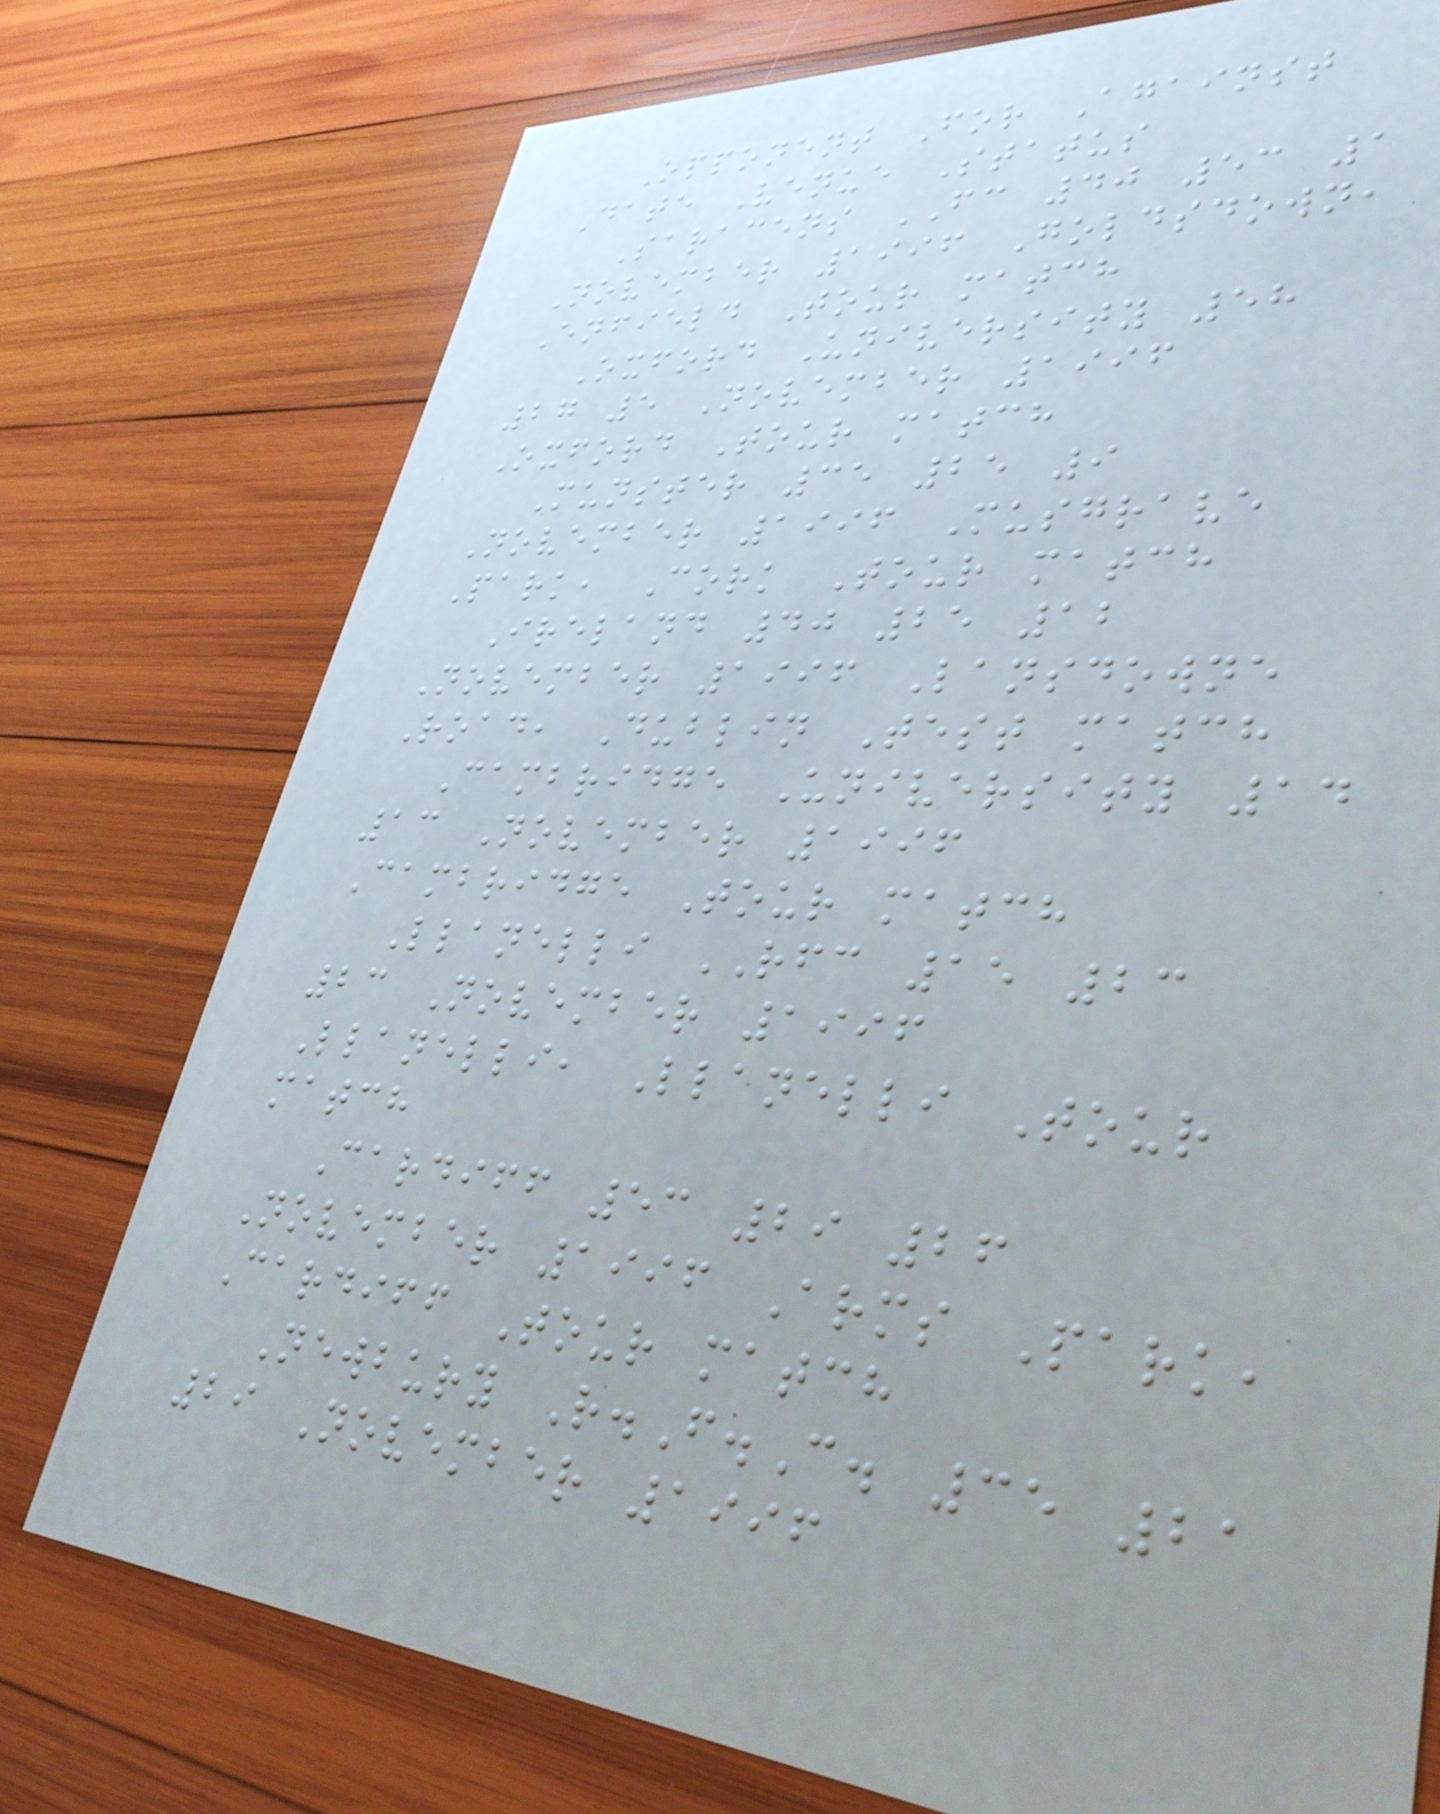Opponent For Against
Date Venue Status
Saracens FC 40 53 1
November 1996 Goldsdown,
Enfield Tour match
Oxford University 58
27 5 November 1996
Oxford Tour match
Munster 35 25 9
November 1996 Musgrave
Park, Cork Tour match
Ireland 40 25 12
November 1996 Lansdowne
Road, Dublin Test match
Cambridge University 14
13 November 1996
Cambridge Tour match
Llanelli RFC 15 23
23 November 1996
Llanelli, Llanelli Tour
match
Cardiff 53 29 26
November 1996 Arms Park,
Cardiff Tour match
Newbury R.F.C. 35 21
29 November 1996
